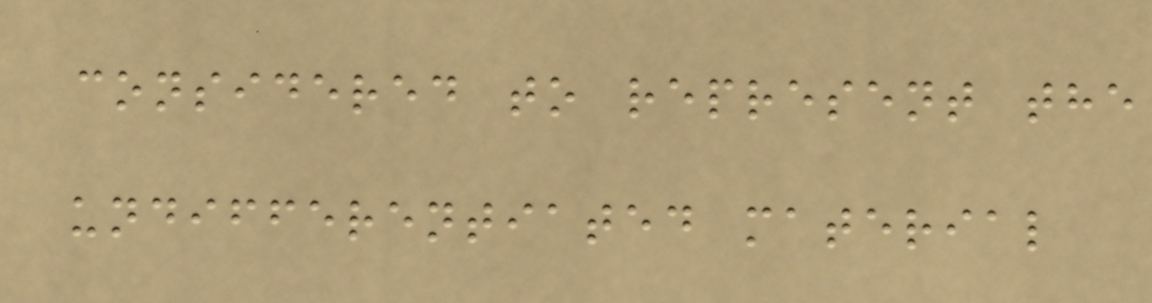considered to represent the
undifferentiated material
